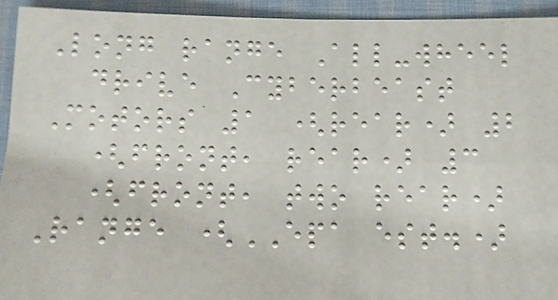Long range All-wheel
drive Cyberbeast
Motors 1 (rear) 2
(front, rear) 3
(front, two rear)
Range (EPA est.)
